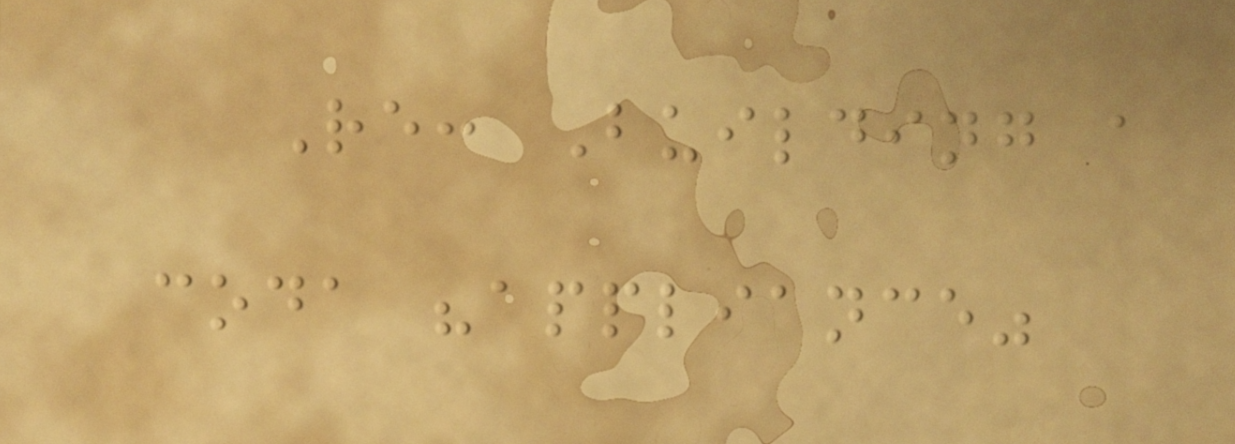Re: Building a
coda "appliance"
